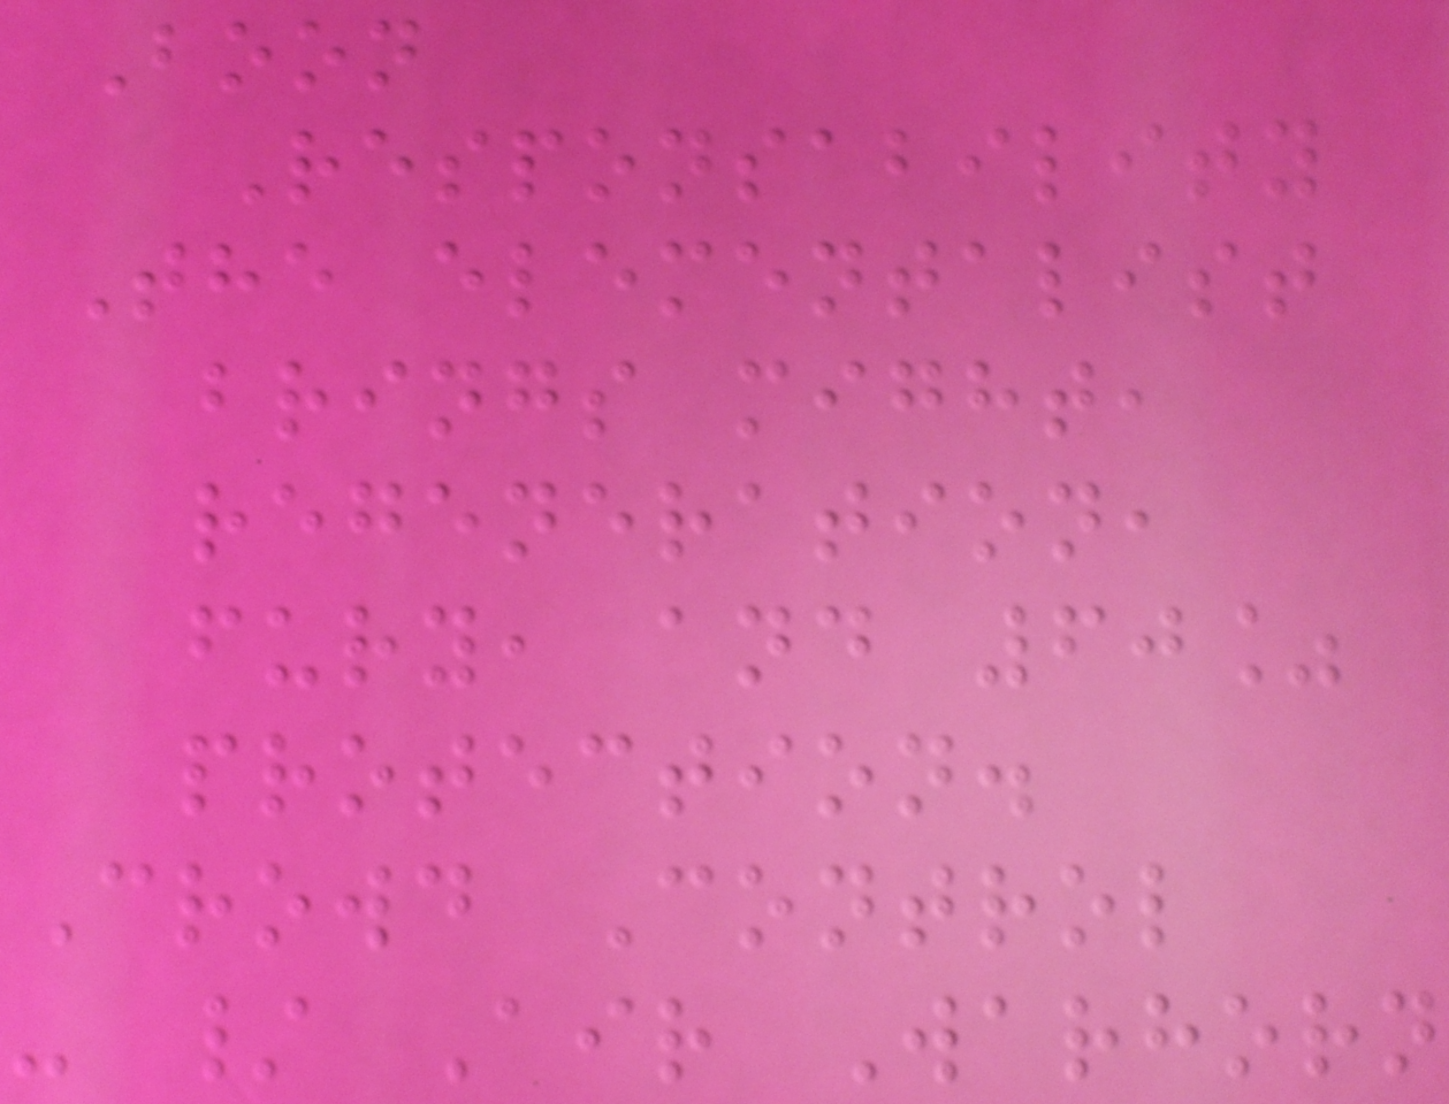Boon
Responsability
The elementalist
brings might,
regeneration,
fury, and 60%
protection.
Crowd Control
- / Air Warhorn
